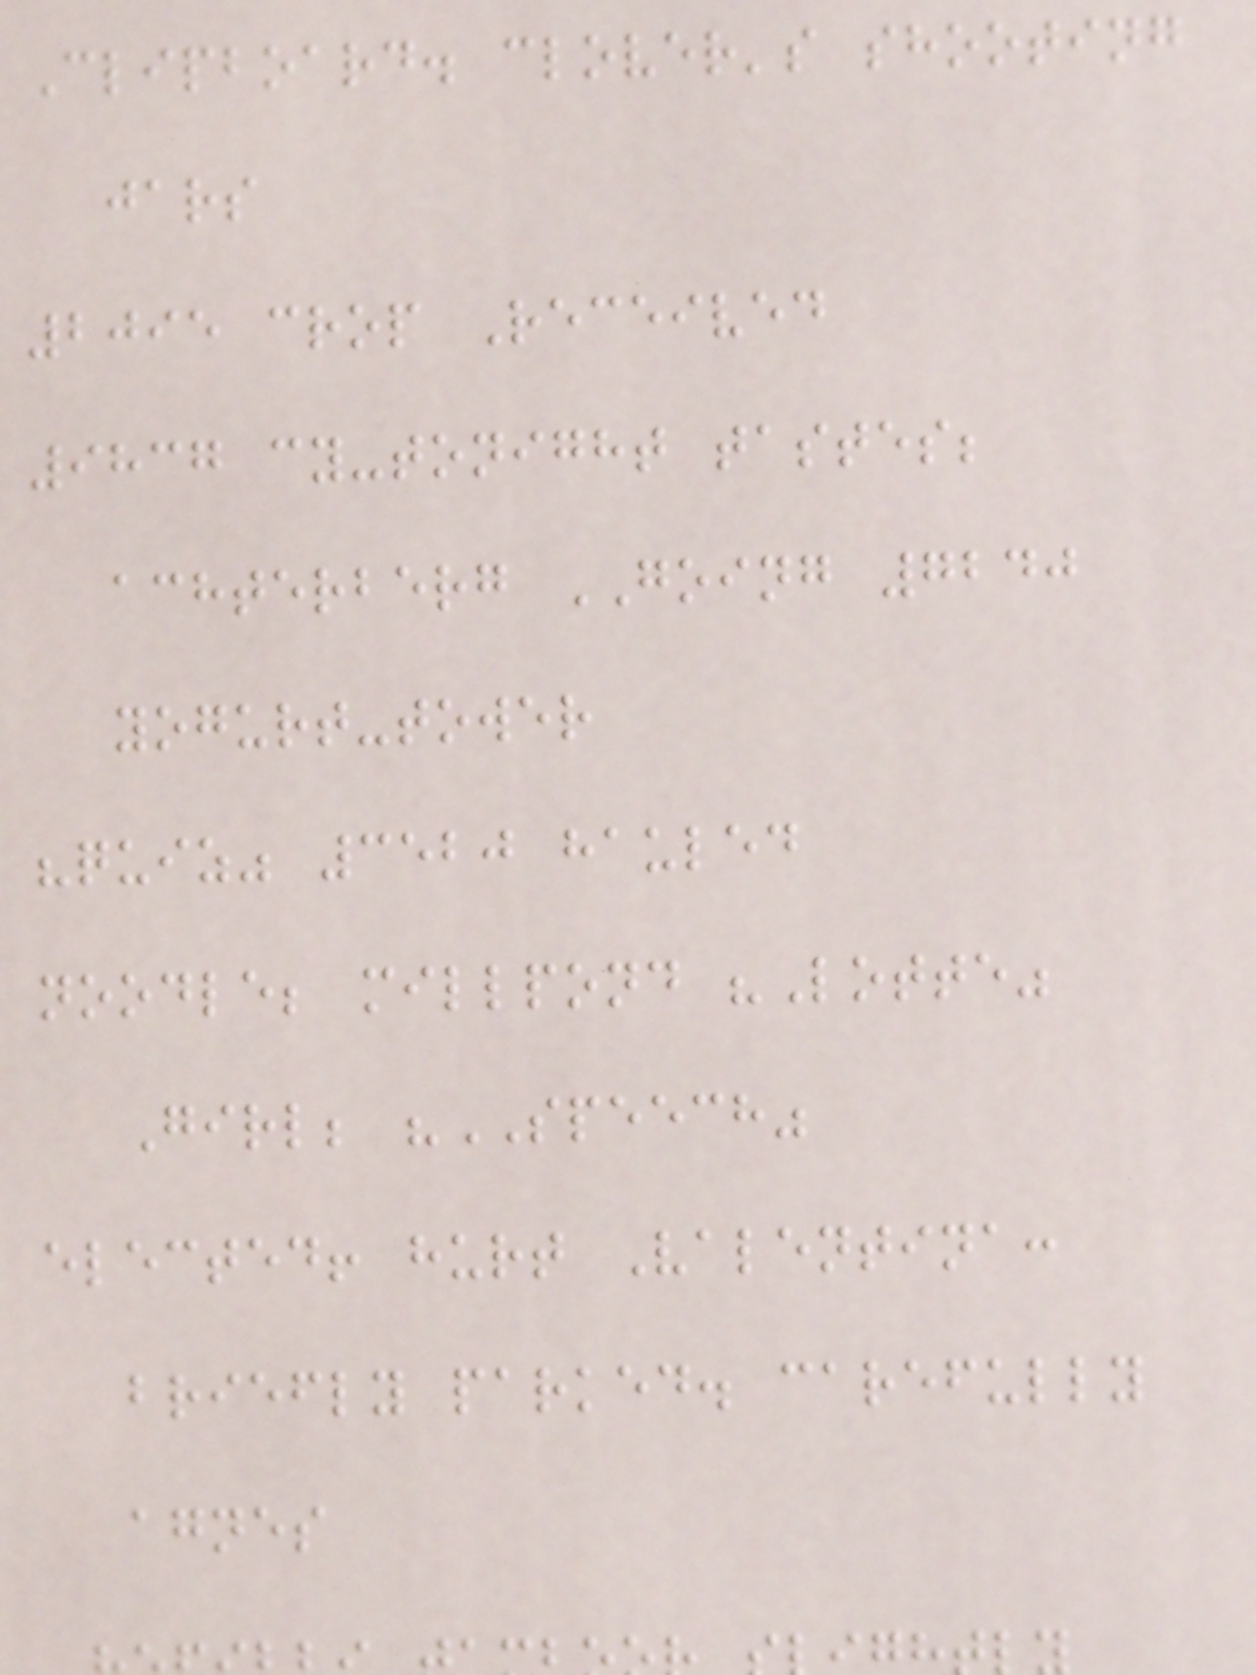Clipboard. clover's shooting
jars
2095 crop Received
9837 cy-tonight tastes;
achterberg GOING 7240
yogurt-tower
"quiz" 3520 hauled
noodle; millpond "Lotte"
Girl; "SPEECH"
elected! hurt Valentina:
briefly parked. carefully
agnes
